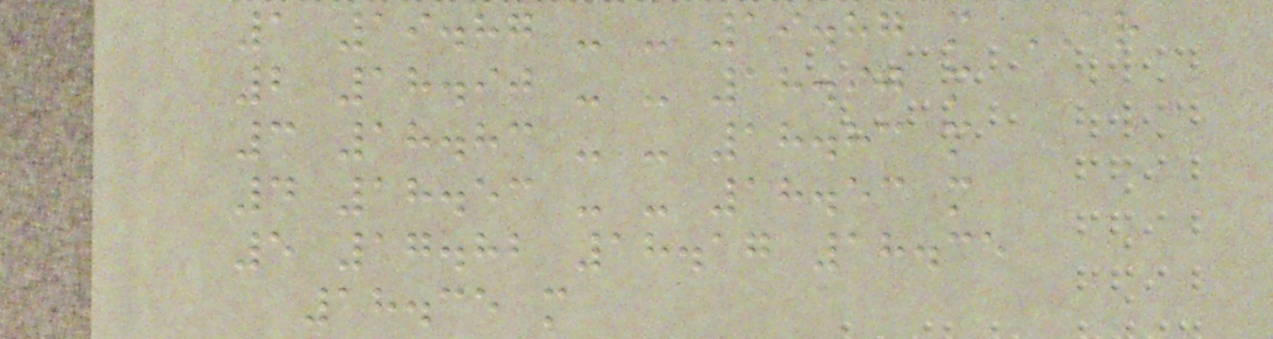1 19.87 - - 19.87 m AR
2 18.90 - - 18.90 m
3 18.83 - - 18.83 m
4 18.53 - - 18.53 m
5 17.82 18.17 18.35
18.35 m
